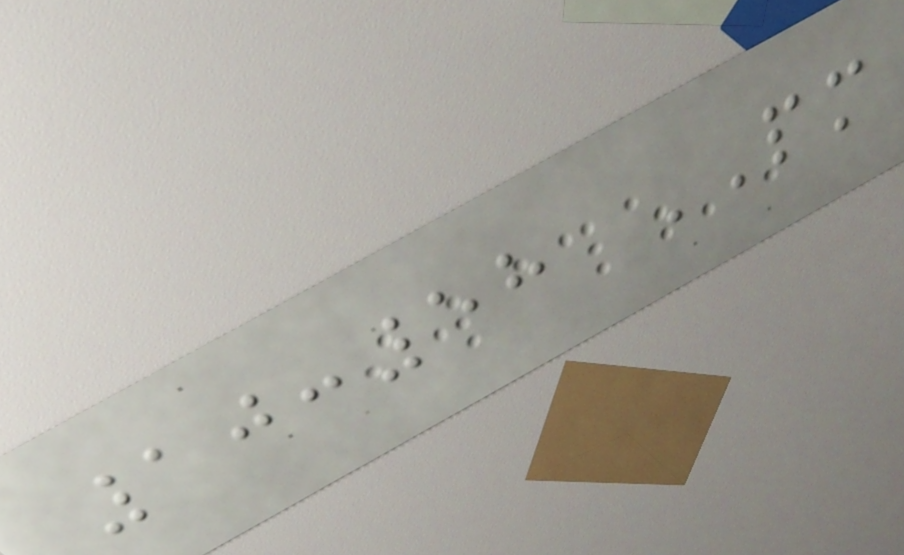10:58 PM
